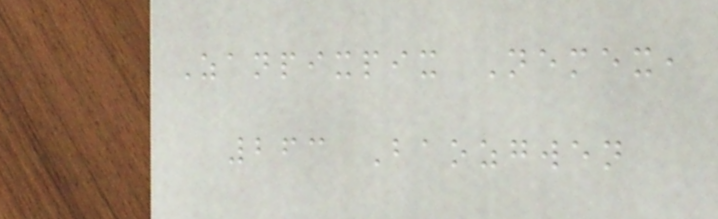Zanpixpix Nemex,
263 Baozgwen
